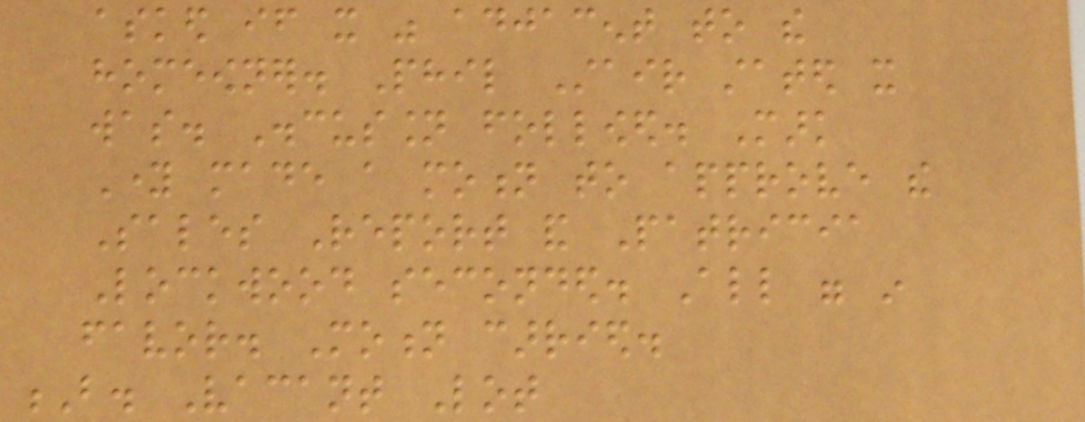asked if it was adjacent to the
homeowner. Phil Stair stated it
was. Discussion followed. Mark
Young made a motion to approve the
Sales Report and Patricia
Lockwood seconded. All were in
favor. Motion carried.
B. Vacant Lot
